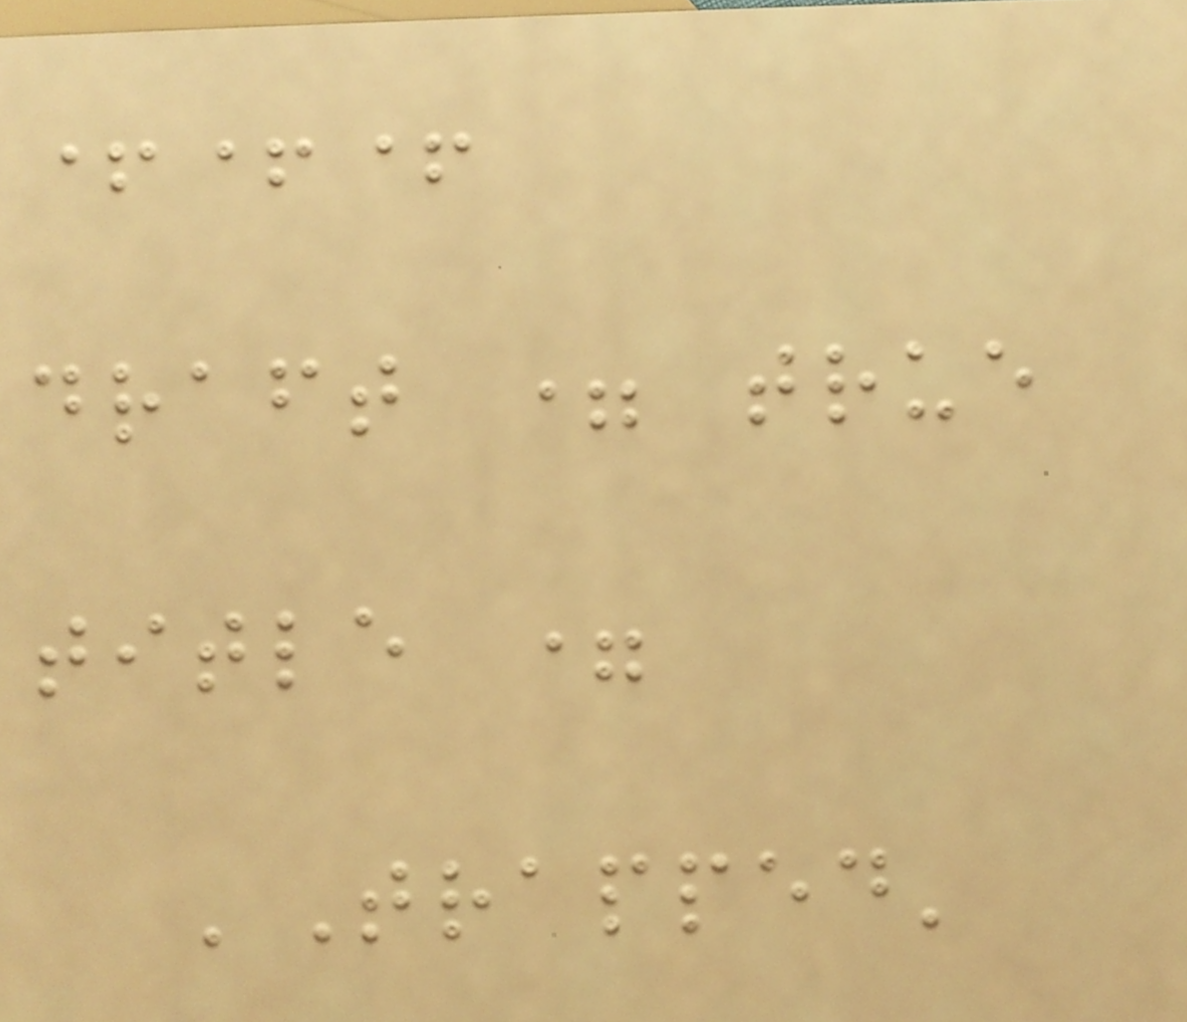+++
draft = true
title =
'Trapped'
